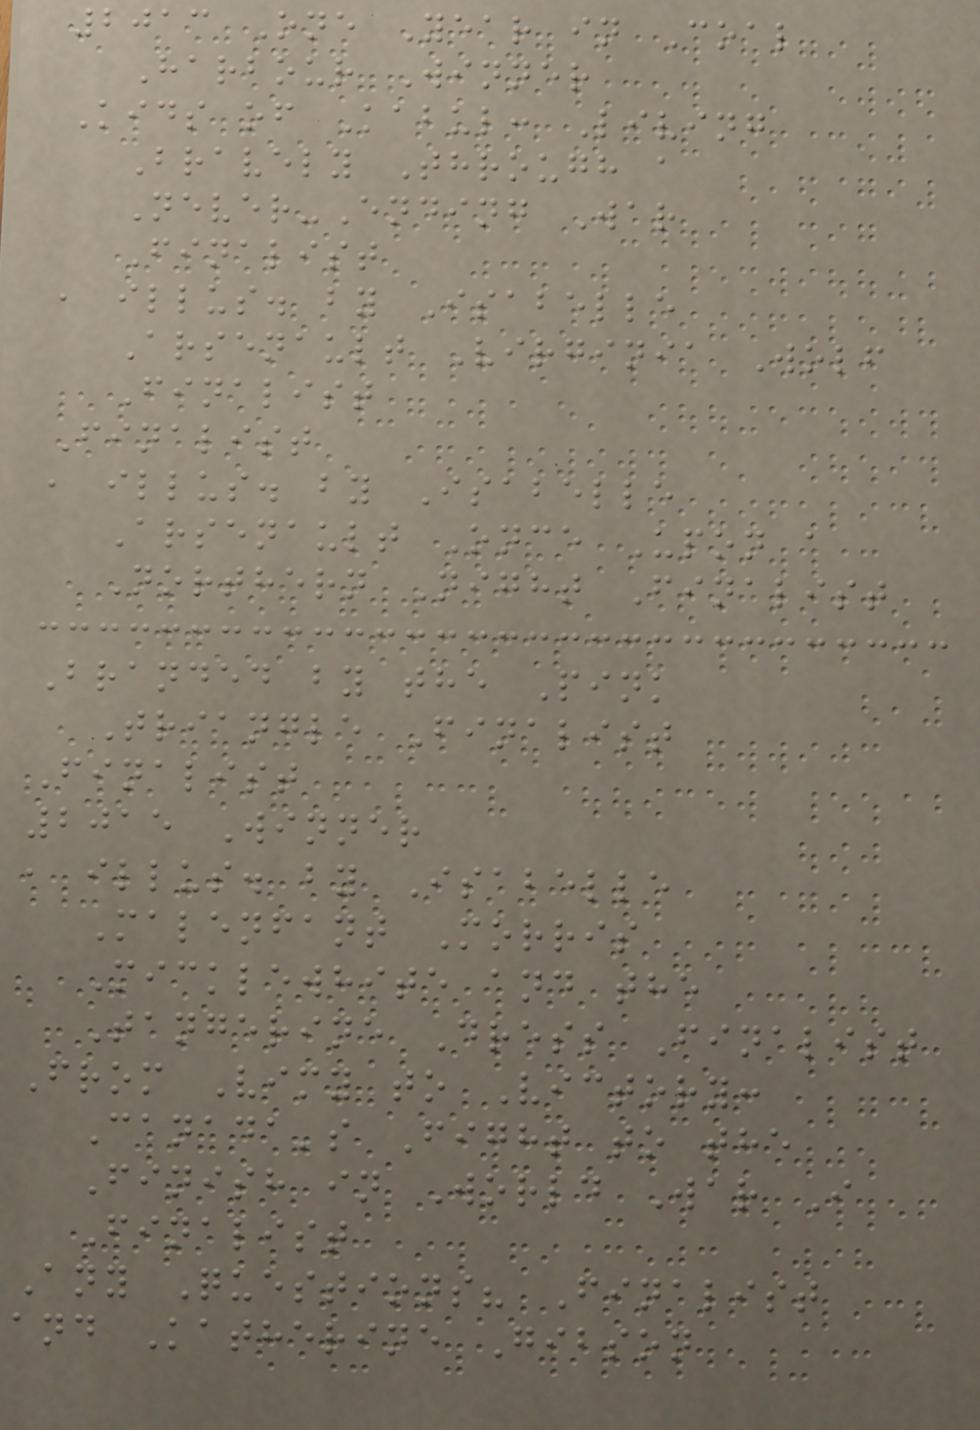2013 One Year in Coal
Harbour Winner
Kids of Kabul: Living
Bravely Through a
Never-Ending War
Finalist
, illus. by Isabelle
Arsenault Virginia Wolf
Finalist
Finalist
, illus. by Isabelle
Arsenault Once Upon a
Northern Night Finalist
Branded by the Pink
Triangle Finalist
Finalist
2015 Winner
, illus. by Isabelle
Malenfant Morris
Micklewhite and the
Tangerine Dress Finalist
From Vimy to Victory:
Canada's Fight to the
Finish in World War I
Finalist
Any Questions? Finalist
and Katherine Gibson
